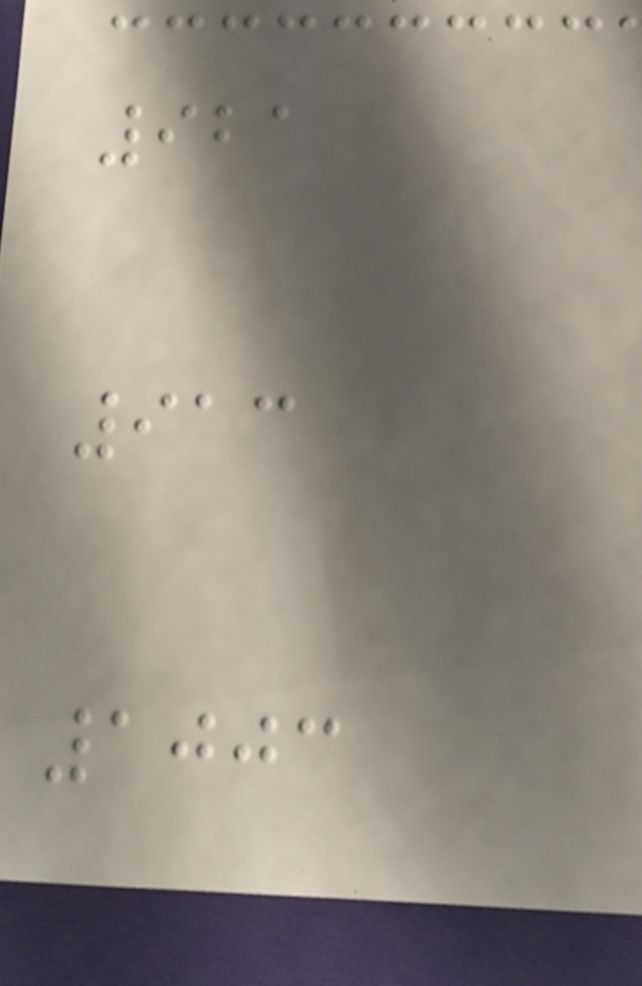921
913
1003
